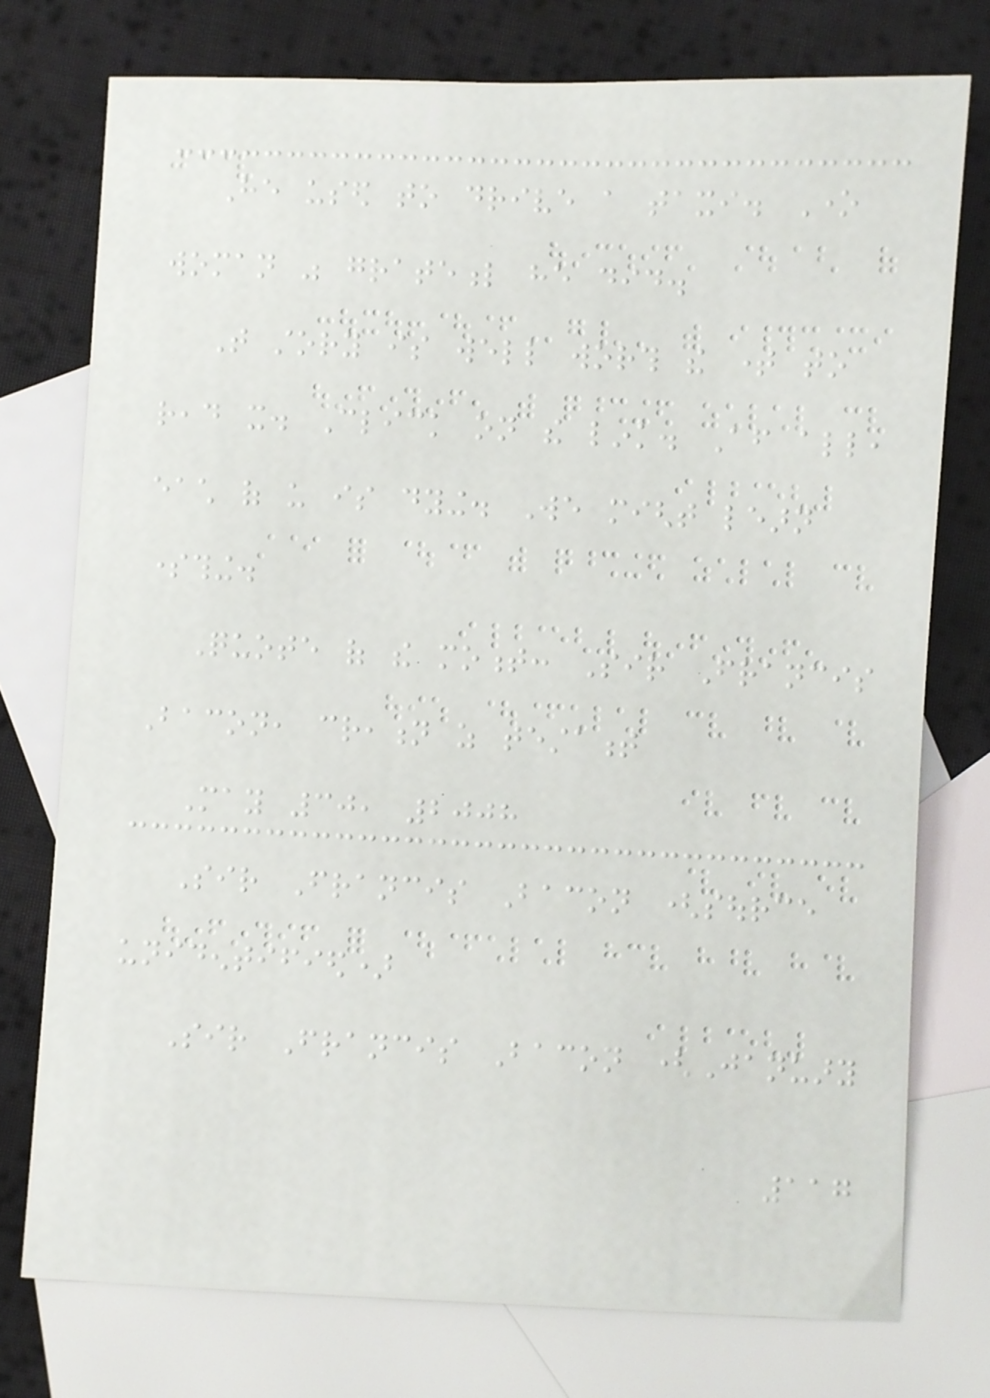He used to drive a taxi. One
woman was grateful he did.
That story is well worth the time to
read it. Click on the link. After all,
each of us is dying. We might learn
something.
Quote of the moment: Sir Francis
Bacon, creation as testament
May 30, 2008
Sir Francis Bacon (source
unidentified)
Sir Francis Bacon (January
117
